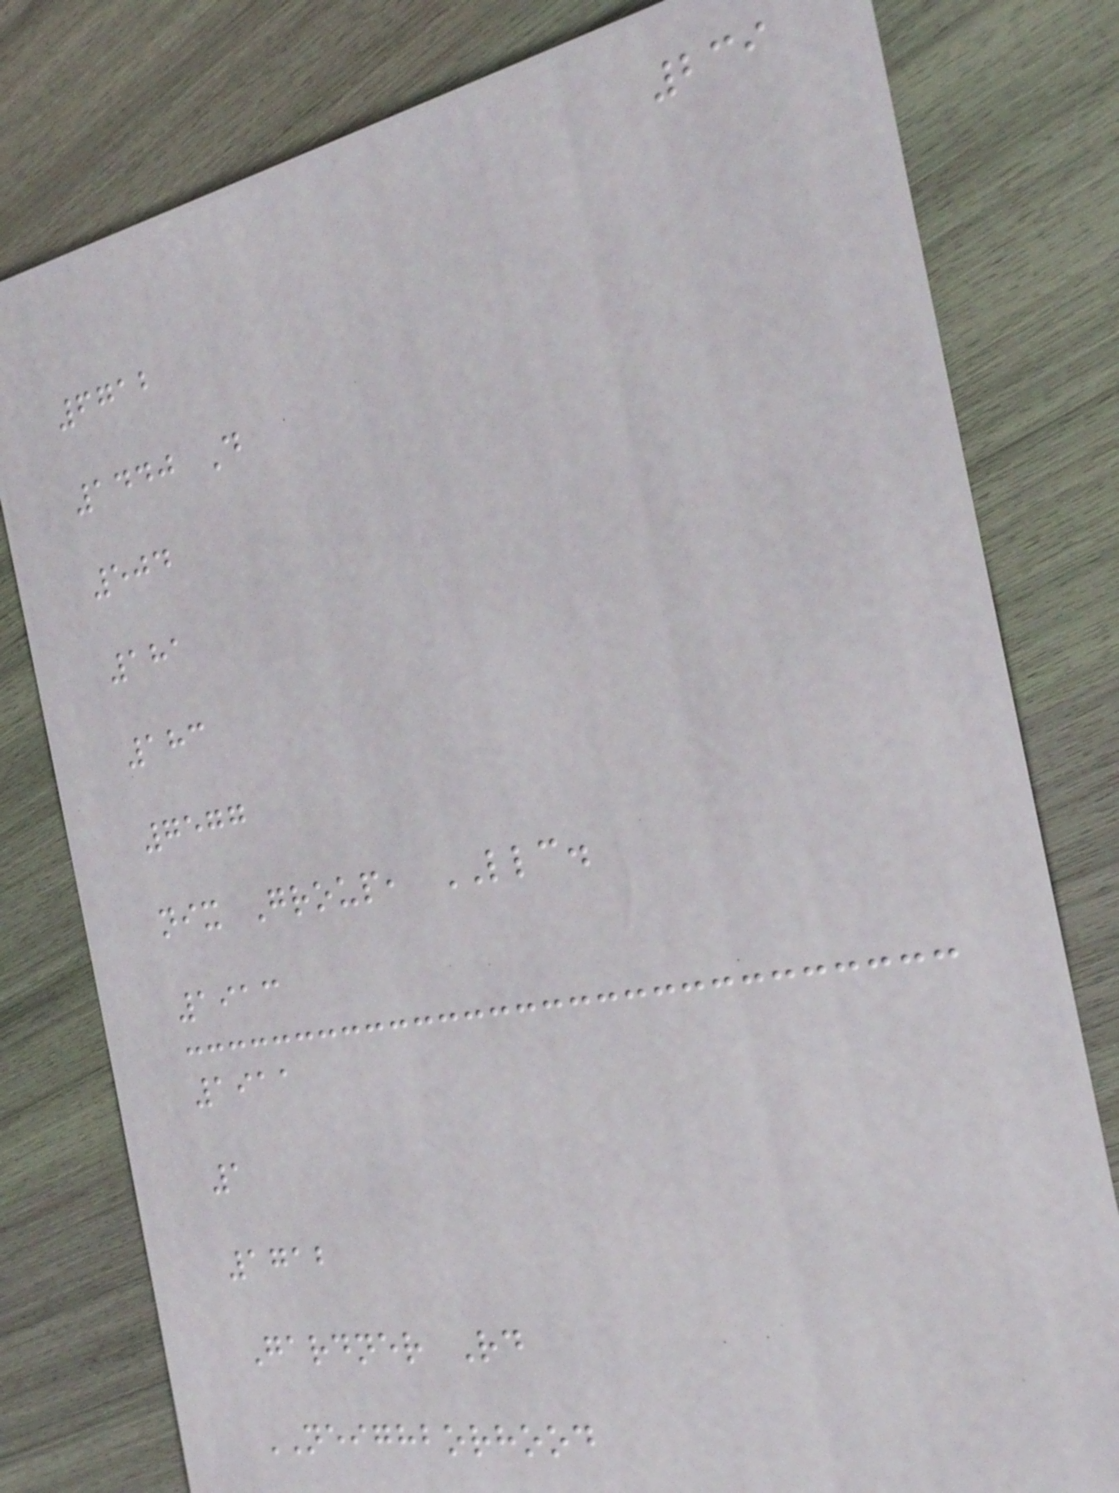239
6712
1440 D
504
181
183
7577
nix Group, LLC.
1913
1911
1
1712
Gardner Rd
NEIGHBORHOOD
